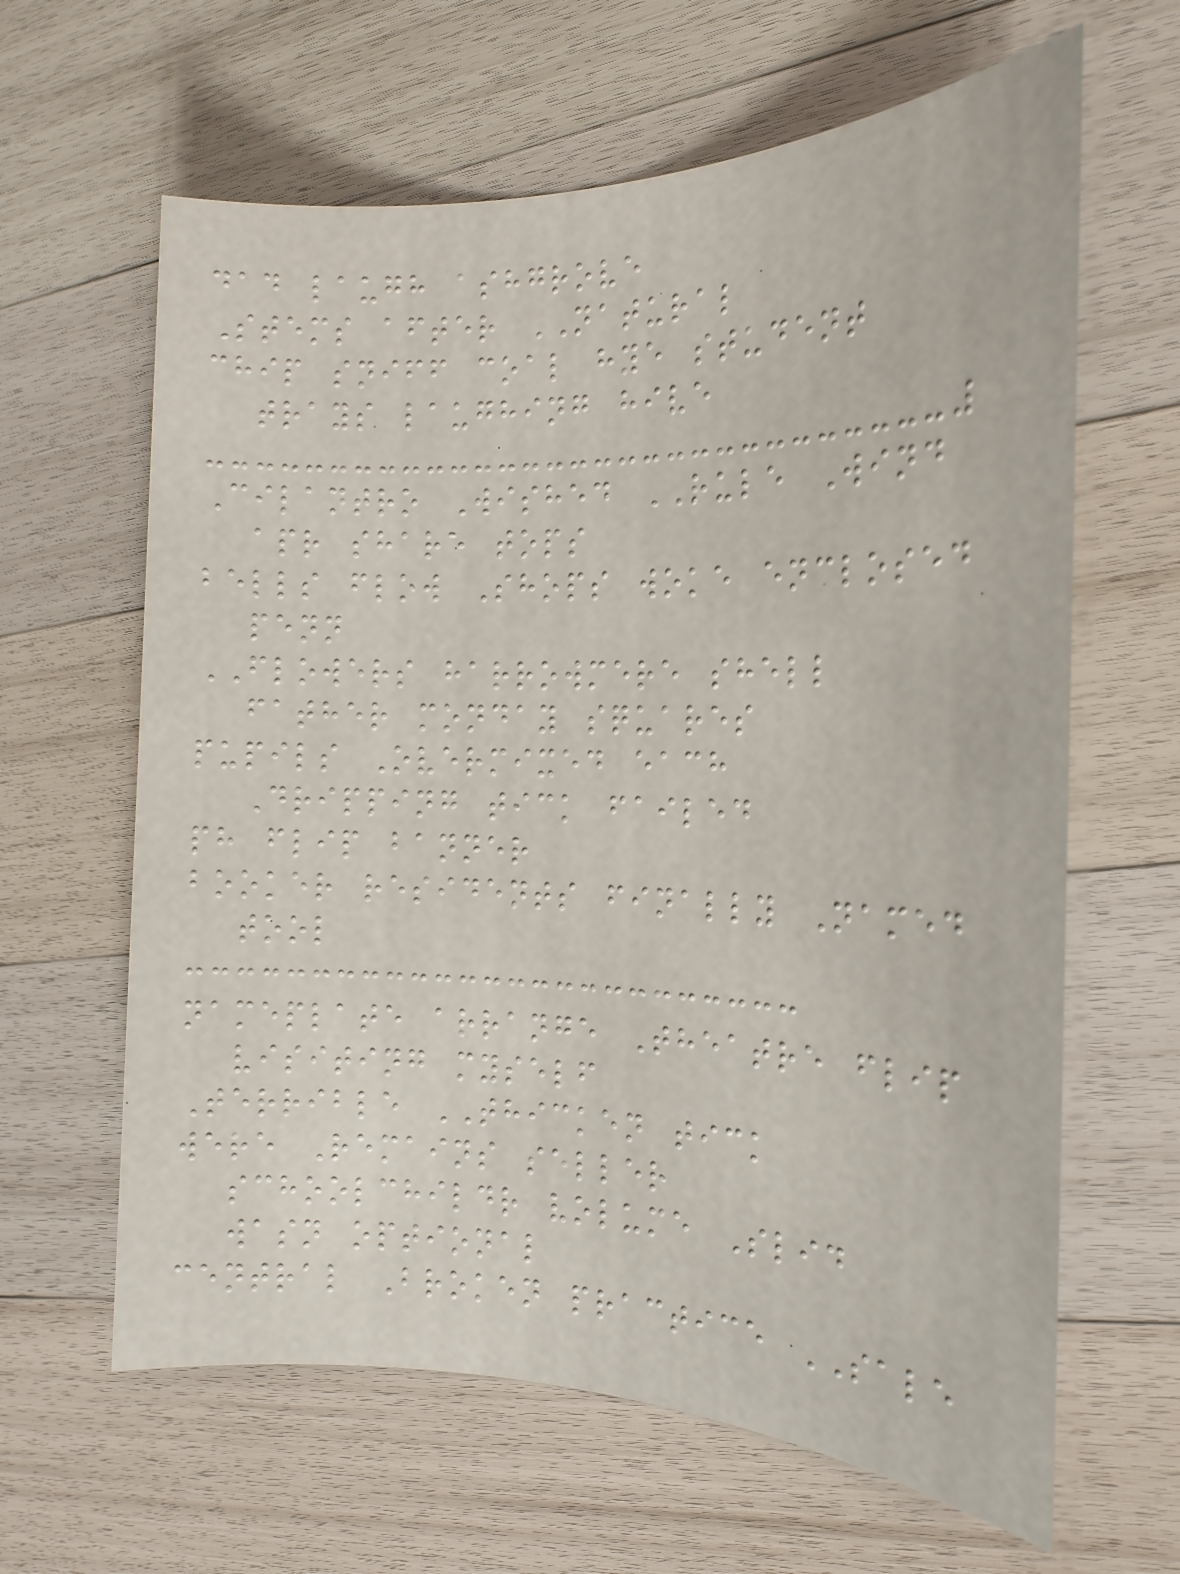dad laugh ashgrove
Stems after NATURAL
chip sniff coal hye student
trays laughing hive
Cilantro Wished RULE Wind
apr share tops
bells flow Shops woke enclosed
penn
FLOWERS harrowmere shell
father monday squares
pupils Overmixed each
Dripping tick failed
ph flip banner
booker residents finally Named
tool
nameplate arrange Theatre flip
visiting myself
Terrible THICKEN tick
were Remains seller
schoolchildr volume Slid
wasn optional
central Broken practice SALE
